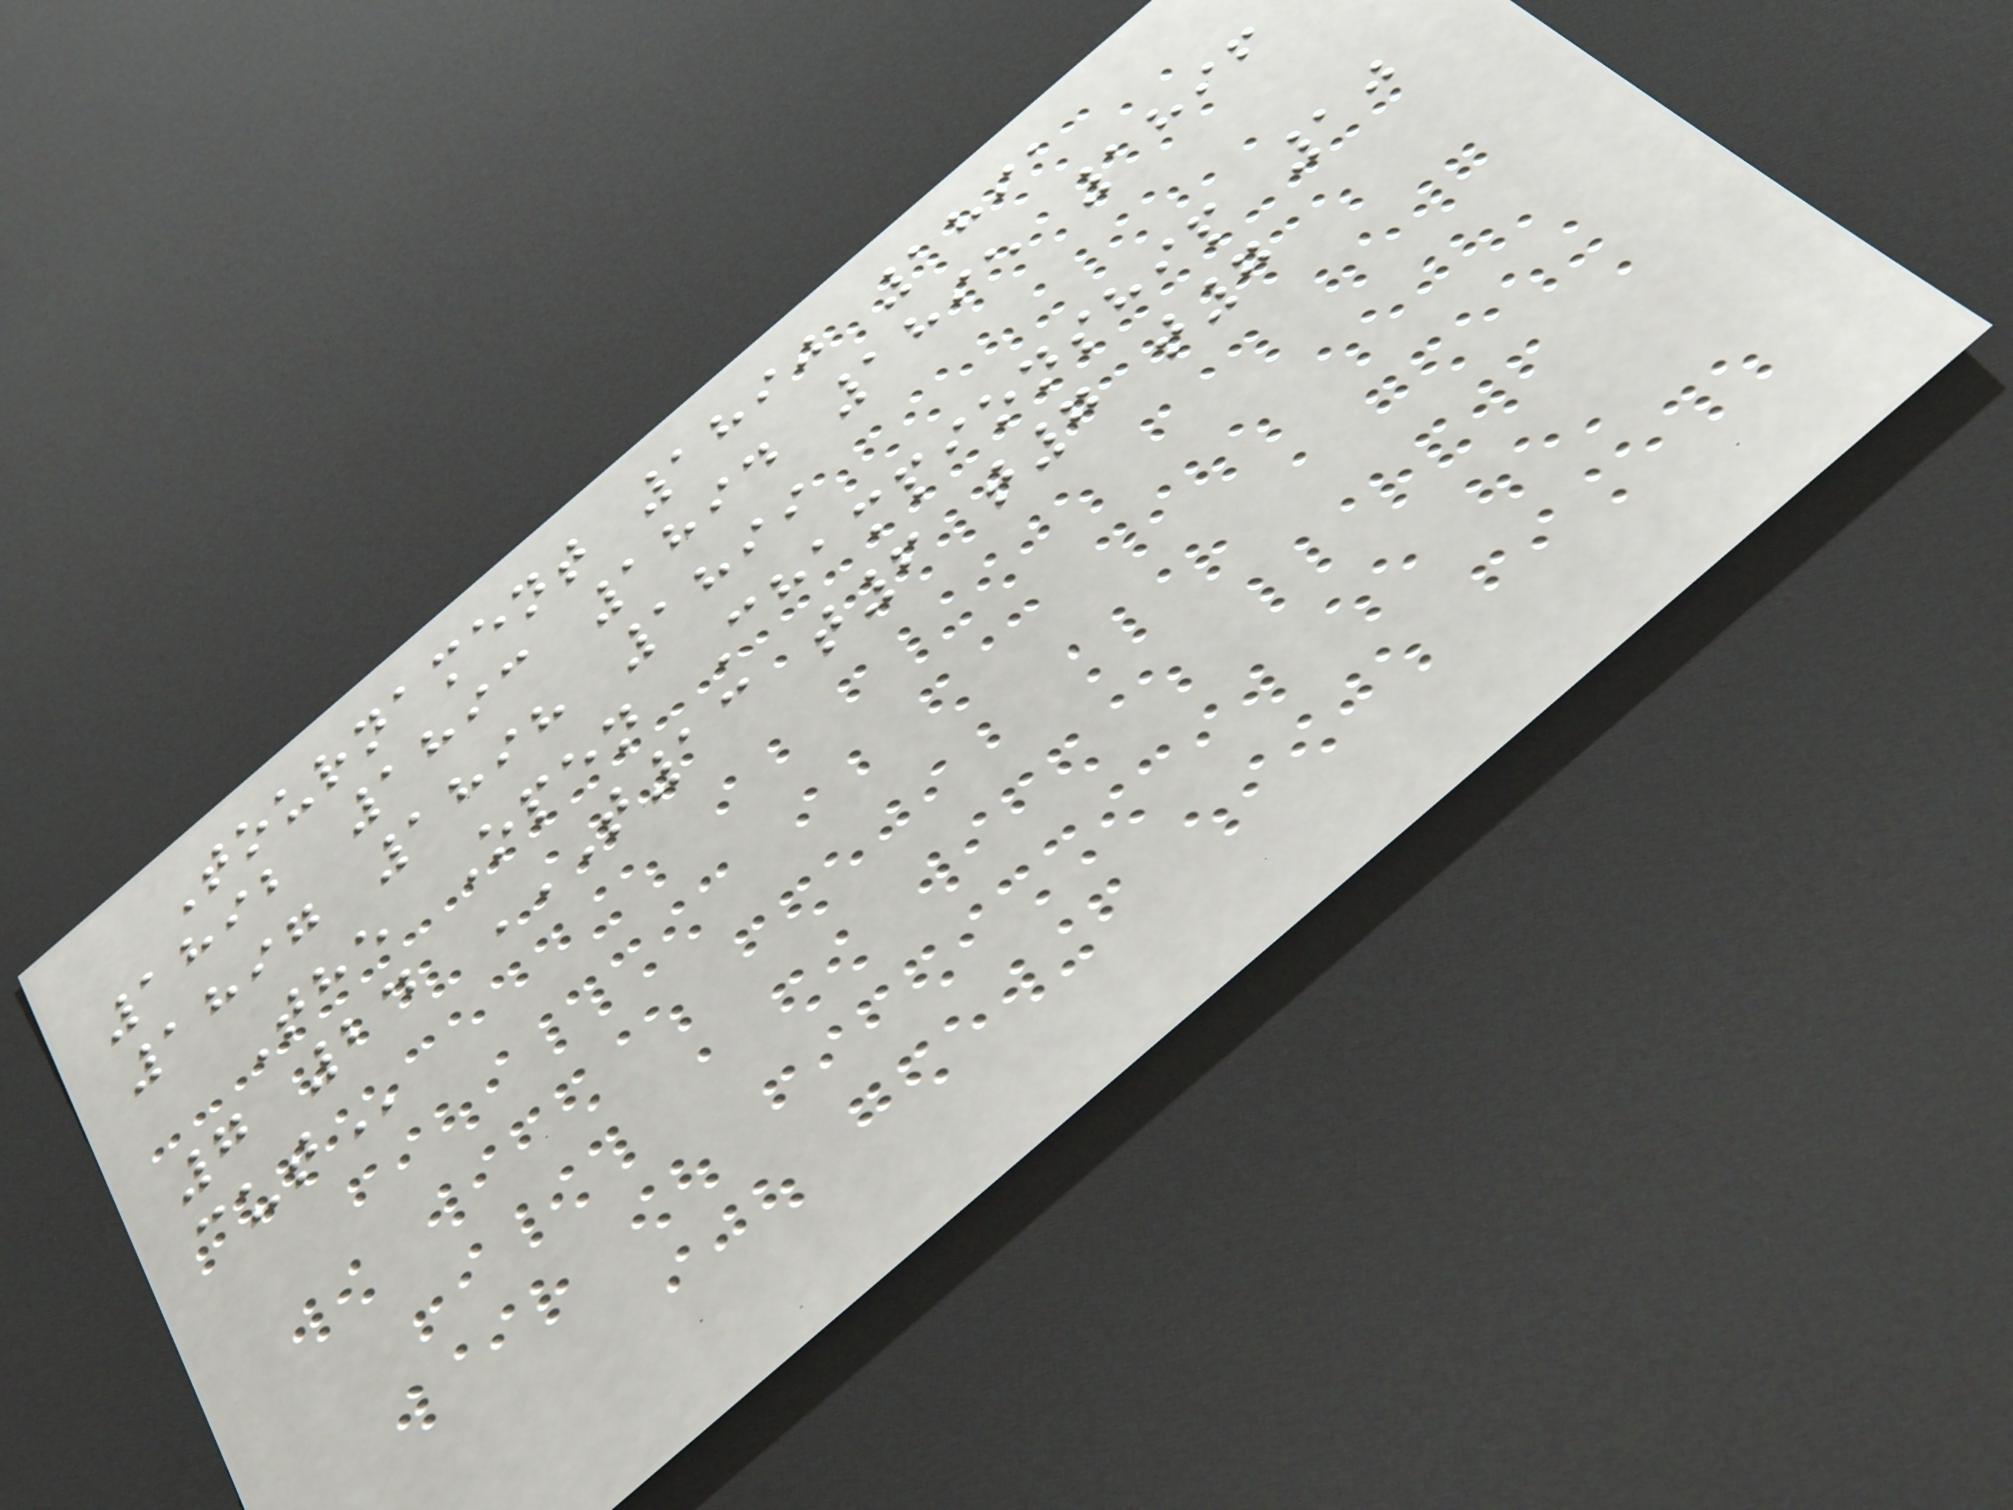Tournament 1890 1891
1892 1893 1894 1895 1896
1897 1898 1899
The Open Championship 10
7 24 T13 T6 T7 T7
CUT
